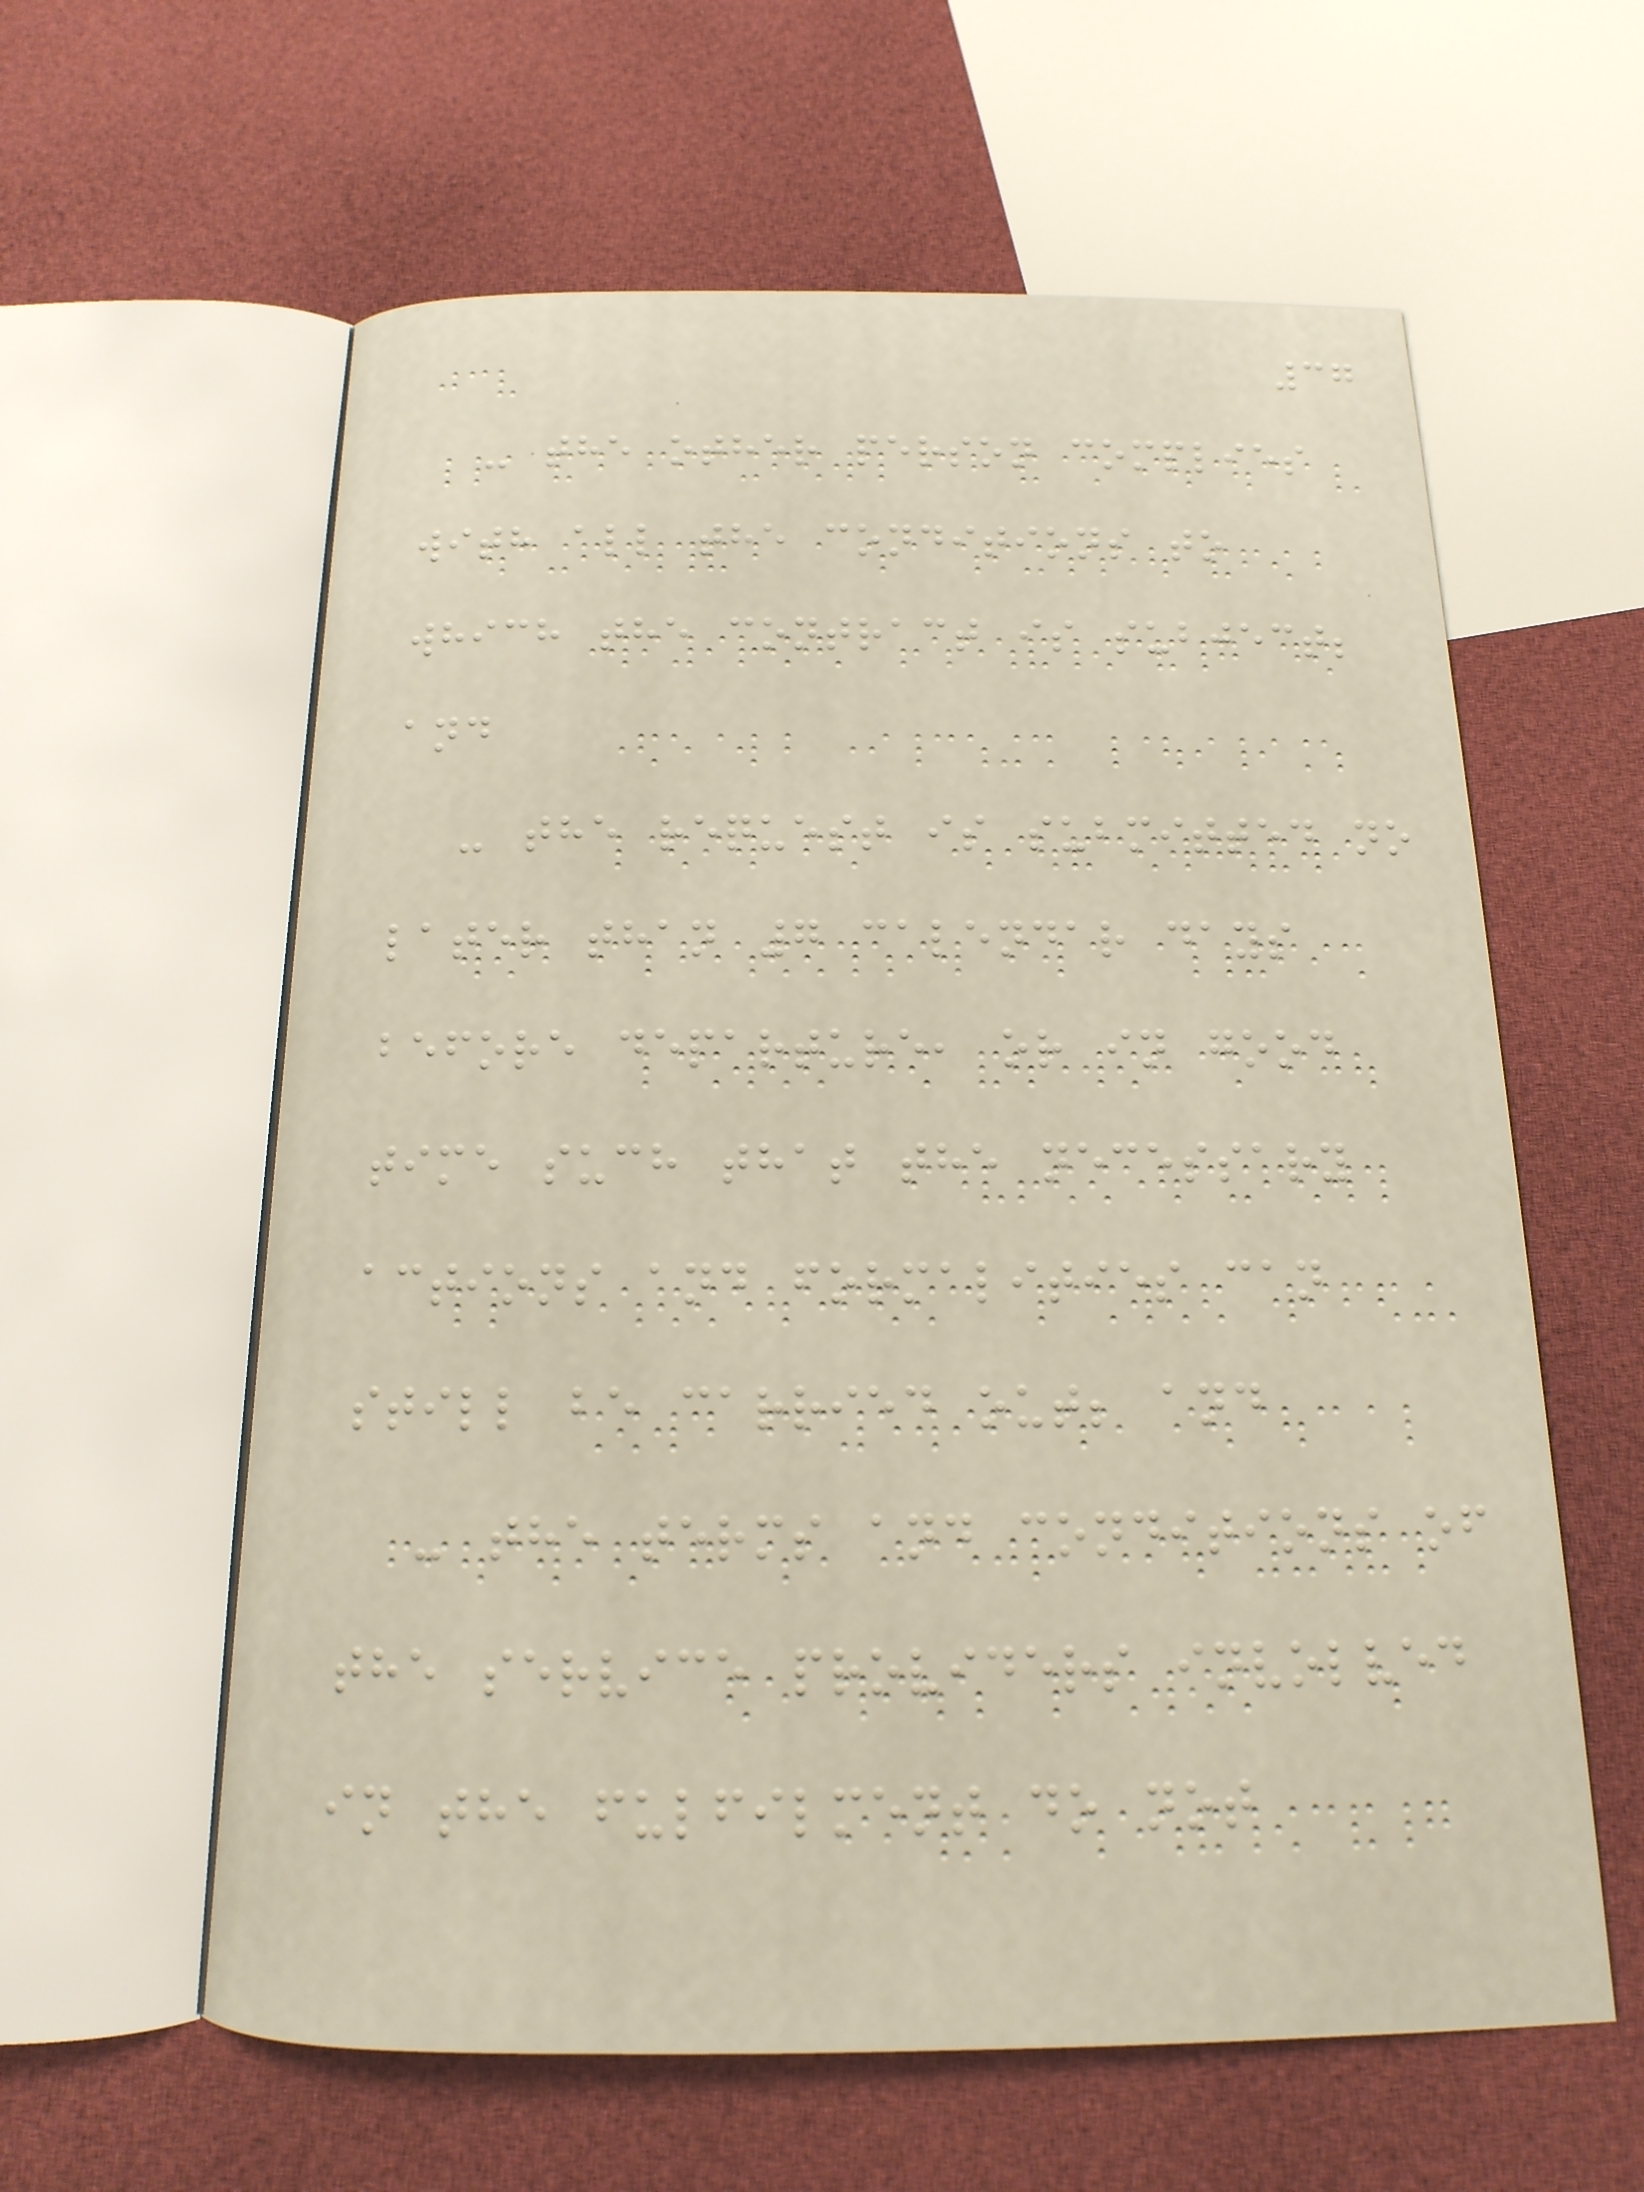37
- the other person complies
with all the conditions to
which the contract is subject;
and
- the request is submitted no
later than 7 calendar days
before departure, or in good
time such that the necessary
actions and formalities can
still be carried out; and
- the terms and conditions of
the service providers involved
in the fulfilment do not
